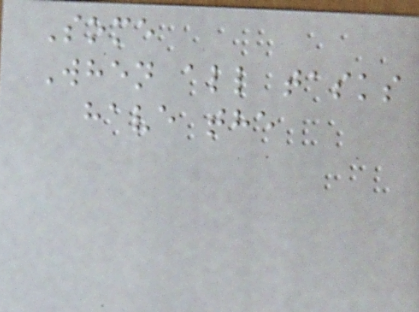Some
When all tasks
have the
